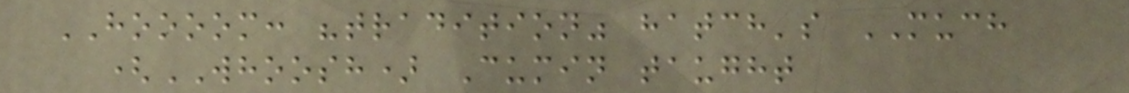HOOOOM: "tradition" hatch's MUCH
(WHOOSH) Cumin taught
